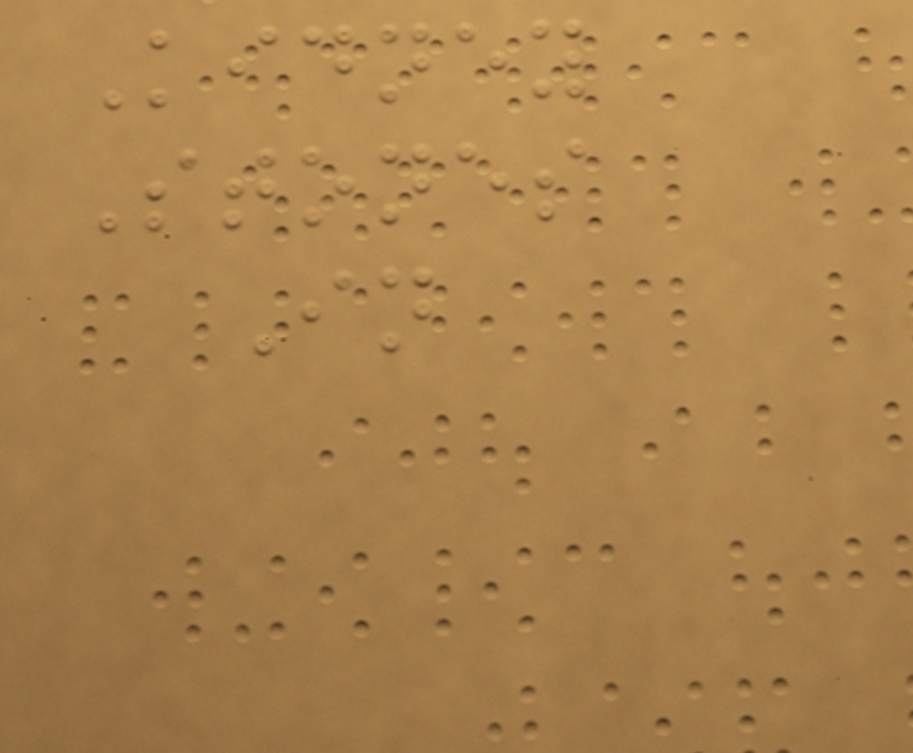Kidney
Stones
In
